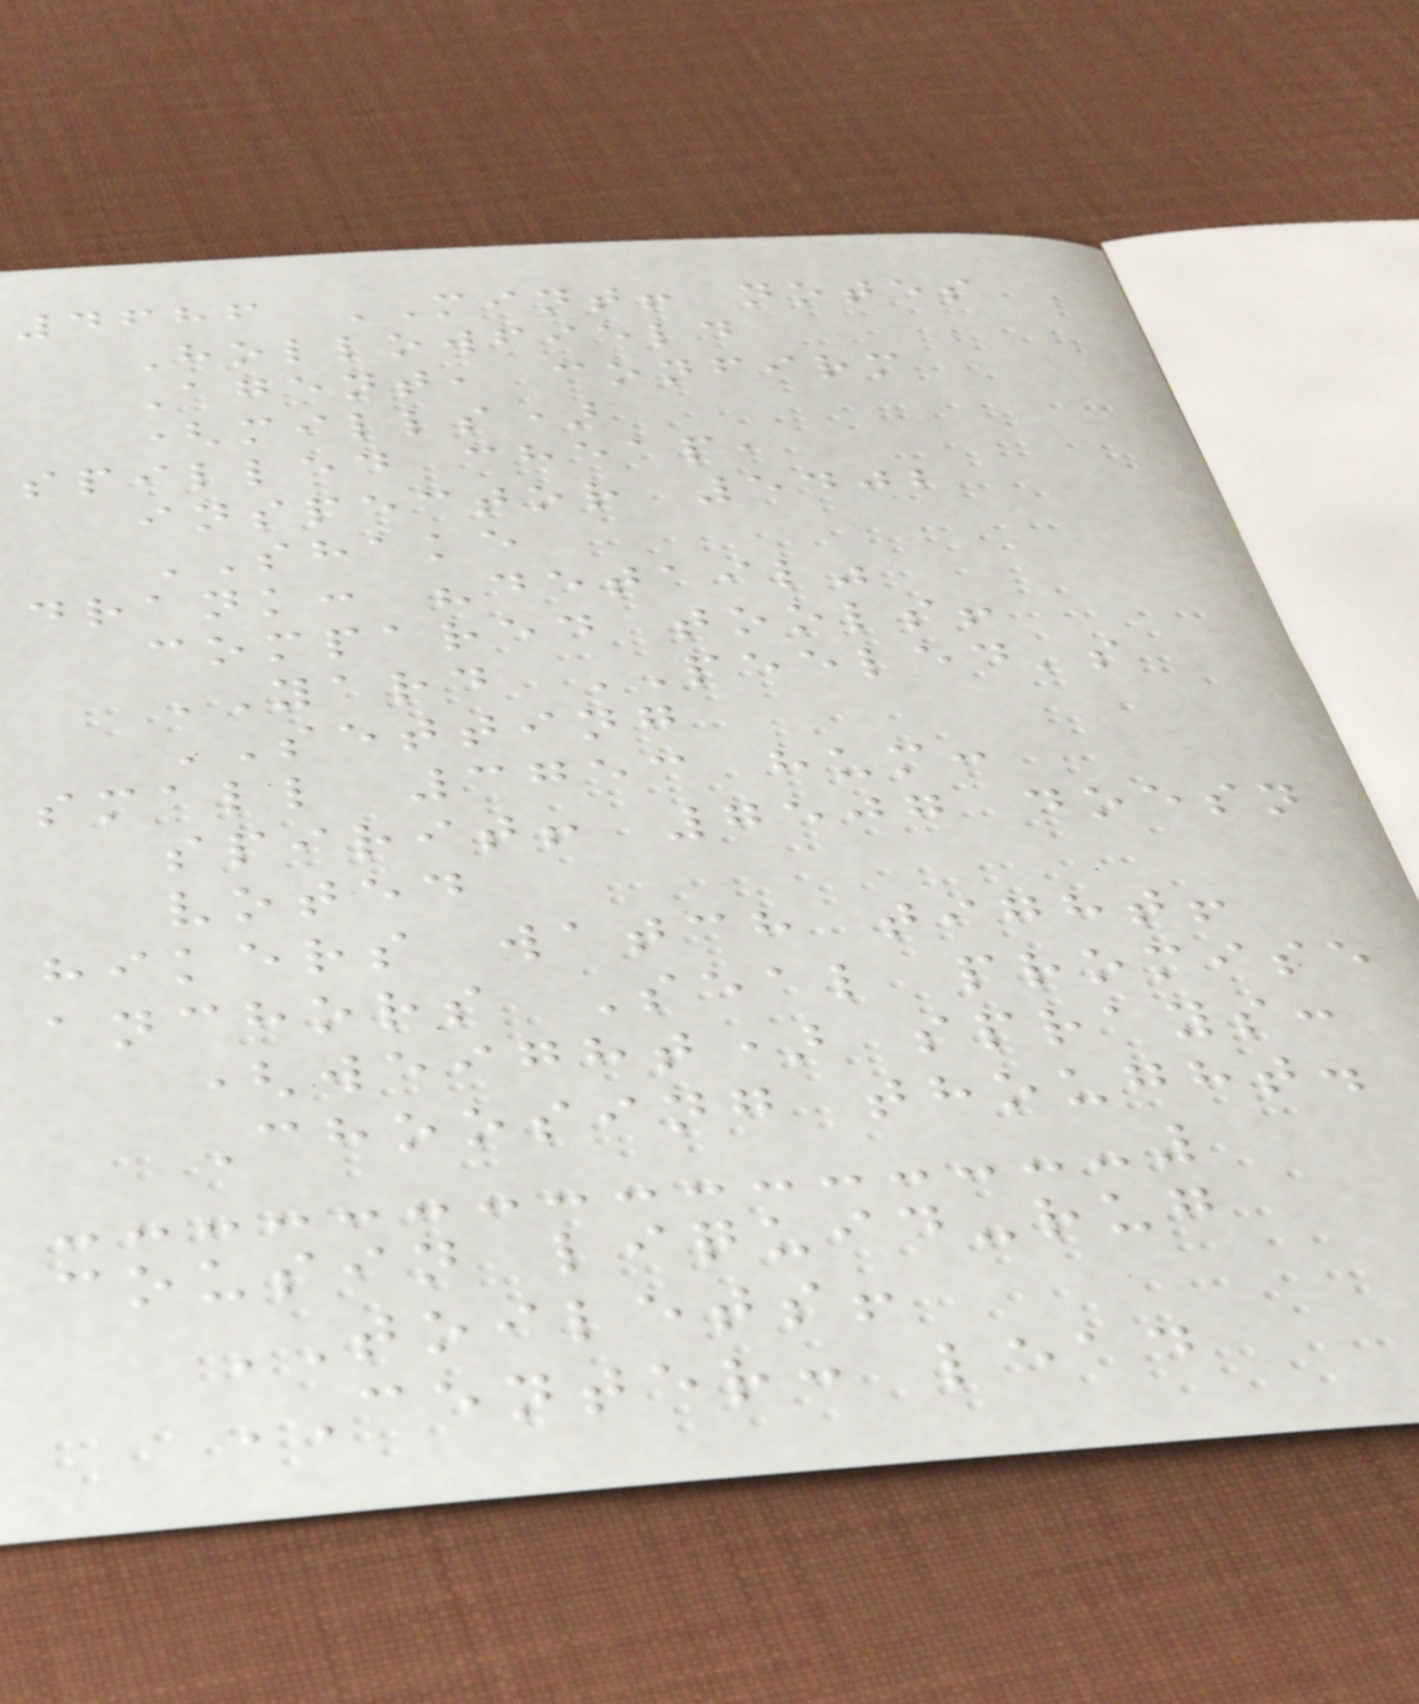4686 MINT! notes
Hollowfield
Agent, confirm
(mills)
spilled cheap,
inspector 5402
SHAKE
drank: "detail"
compared tools!
YARD PEELED's
SETTING
small 3753 hum:
spirit! 7507 doesn
voted
hikers watch tight!
anchors Seal promise
(weight) sprays:
Choosing thought.
cousin liquid-rug
TOILETS!
CENTER: lead
